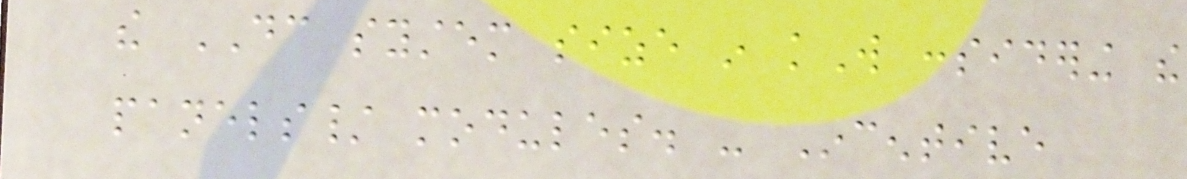the DC system size in kW considering the
panels/ modules. - Incentive
